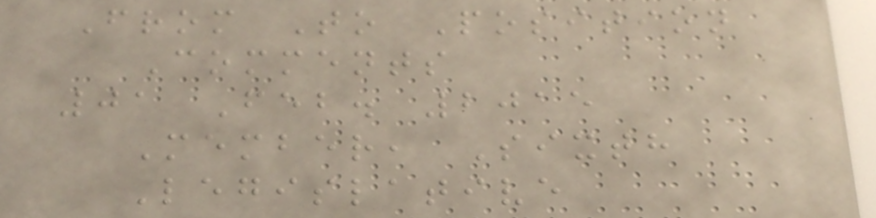From To Position
Comments
01 Feb. 2015
Member, Sixth
Legislative
